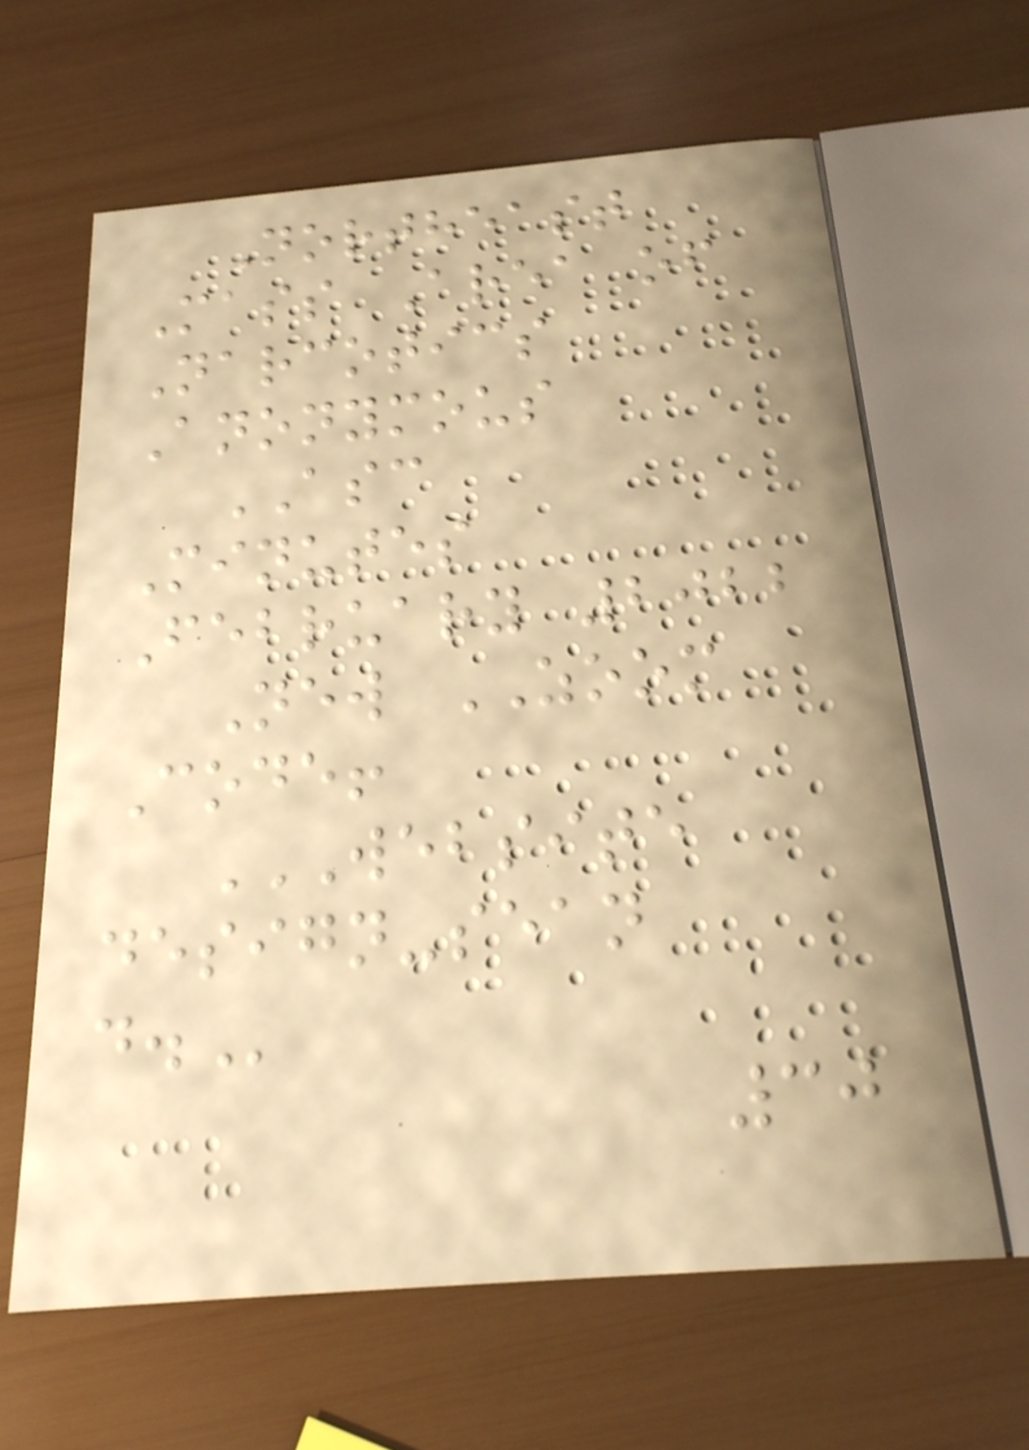Northeast
Mass Area of
Narcotics
Anonymous
ASC
Minutes
February 2022
New ZOOM
Code!
WEBSITE
DESIGN-SEAN
D.
30
